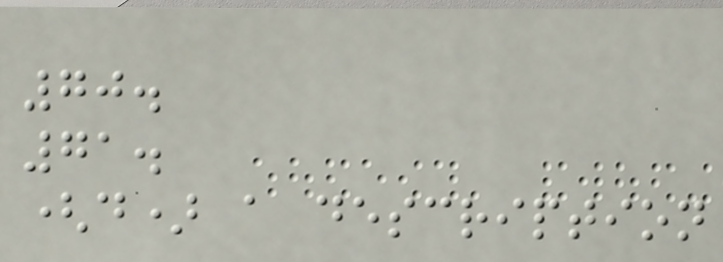70.
71.
(d) a description
